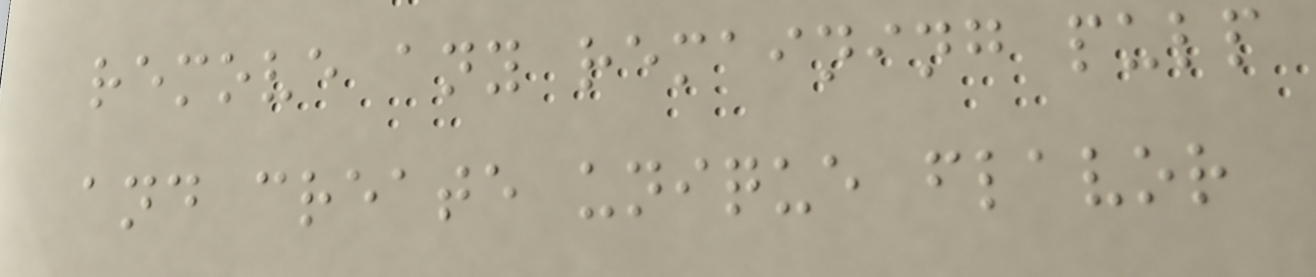remove any remaining pulp
and create unique flavor
